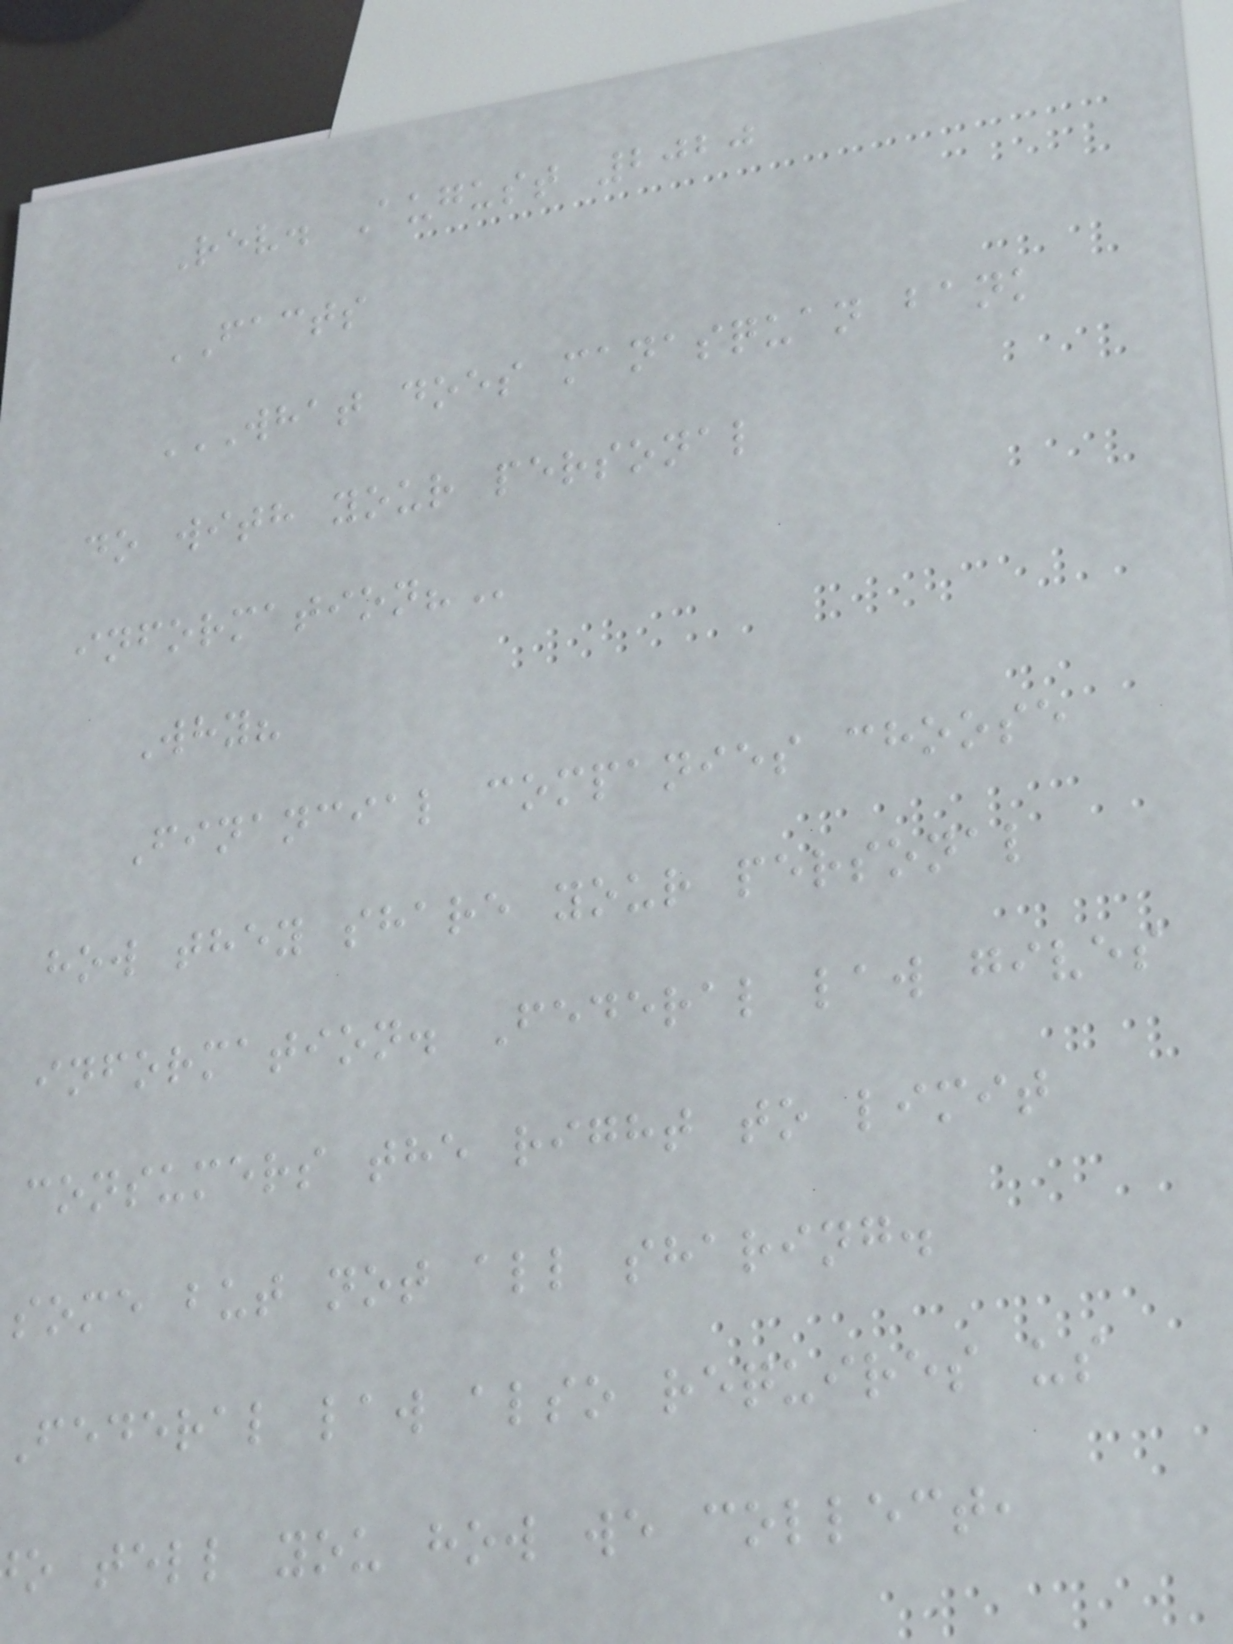Rev. August 2020
FACTS
WHAT DOES MANASQUAN BANK
do with your personal
Why?
Financial companies choose
how they share your personal
information. Federal law gives
consumers the right to limit
some but not all sharing.
Federal law also requires us
o tell you how we collect,
